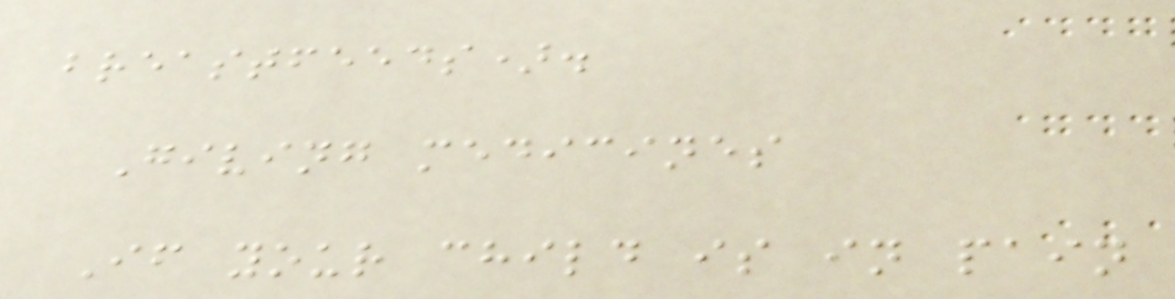breastfeeds).
Giving medicines
If your child is in pain
